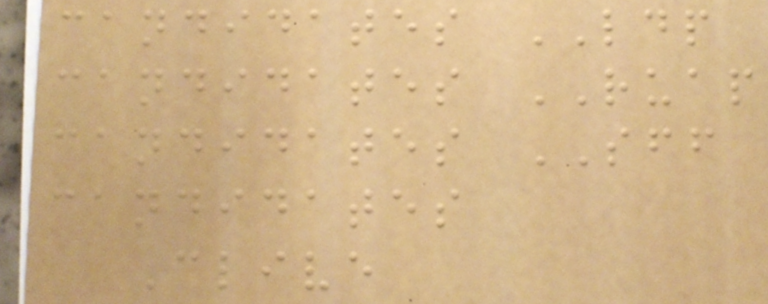candidates LDP
candidates RUAP
candidates SFF
candidates
Clive
